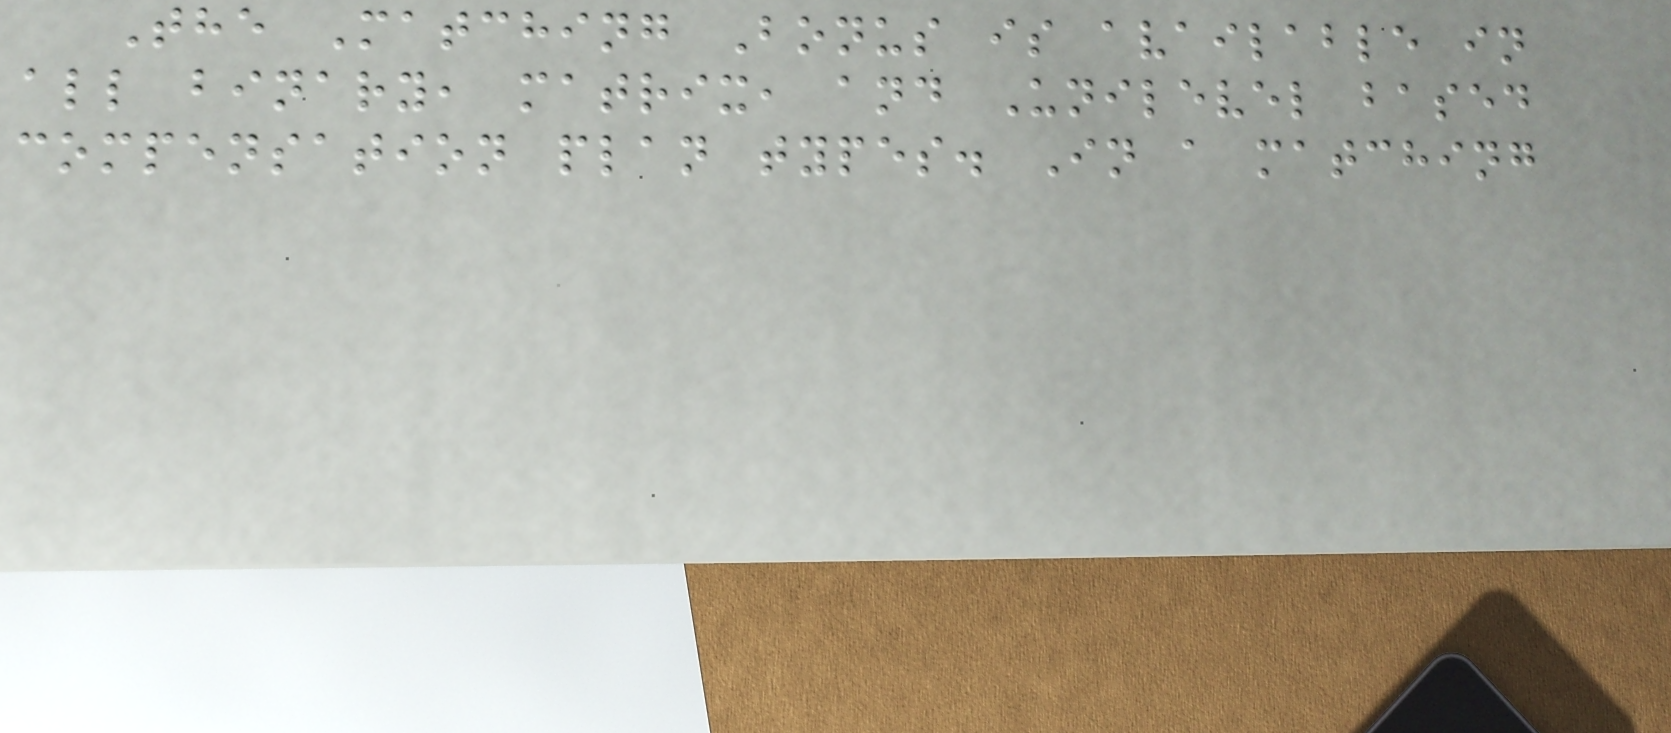The Matching Bonus is available in
all binary, matrix, and Unilevel based
compensation plan types. In a matching
